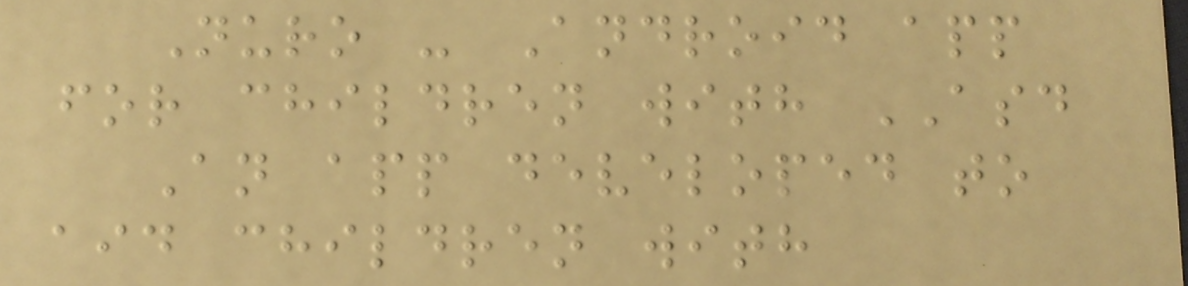Nuro - Android app
for children with ASD
An app developed to
aid children with
